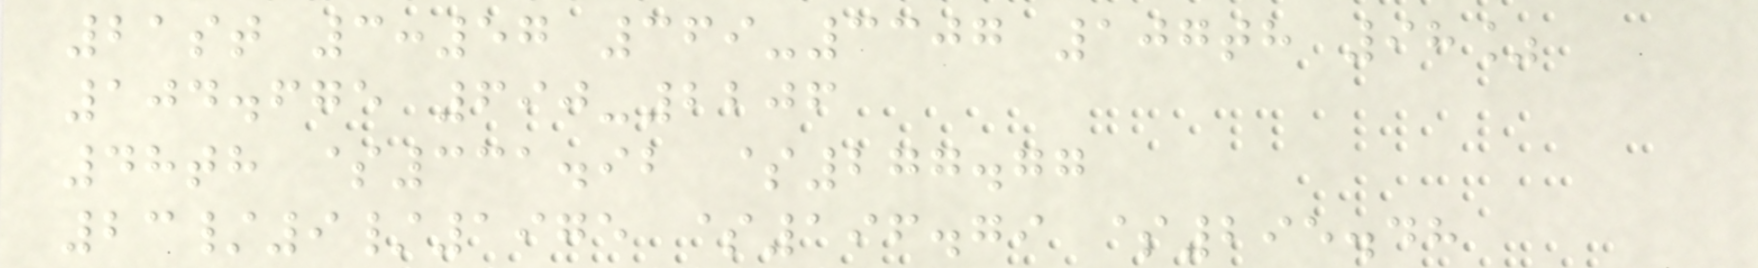21st 3:57 369-3307 107th 98%
104.675 690-2206
48th $331.92 $277.77
23/9/1975 $196.79 $295.48
